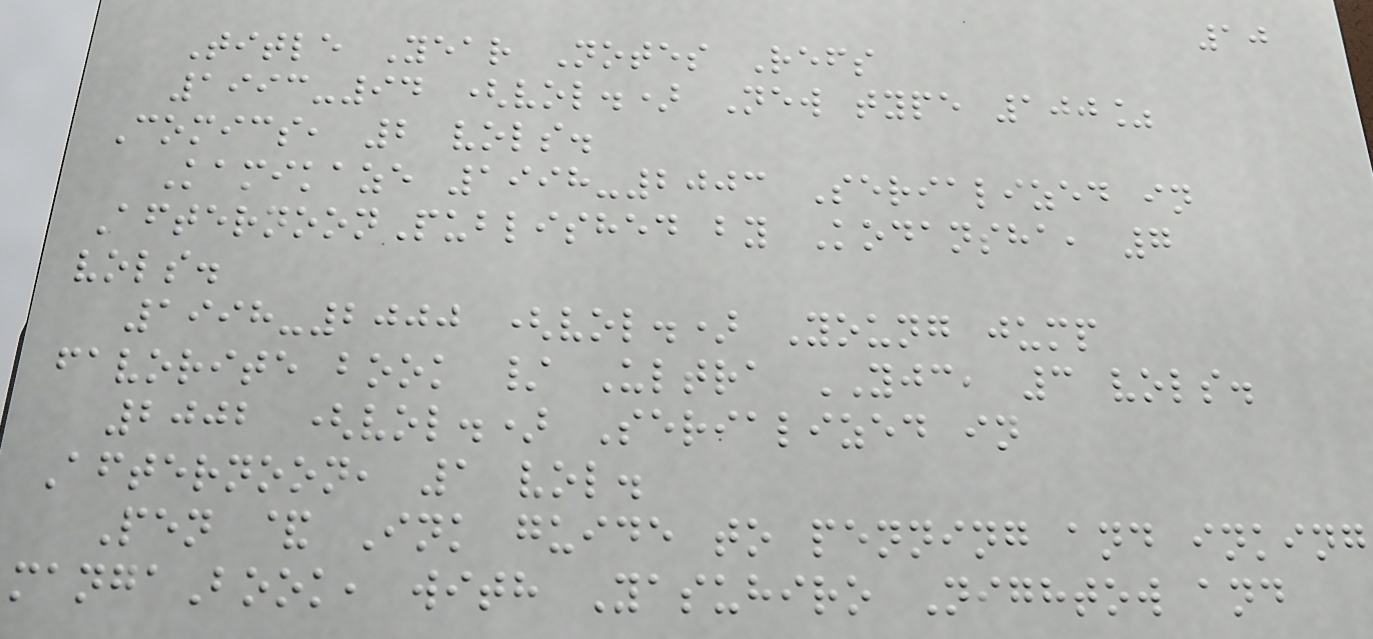10
Title Year Notes Refs
1993-94 (vol.) New type 100%
Comics, 2 vols.
Kamikaze 1998-2003 Serialized in
AfternoonPublished by Kodansha, 7
vols.
1998-2000 (vol.) Young jump
favorite book / Ultra YJC, 3 vols.
2002 (vol.) Serialized in
Afternoon, 1 vol.
Pen & Ink guide to penning and inking
mangaBook, with Yasuhiro Nightow and
